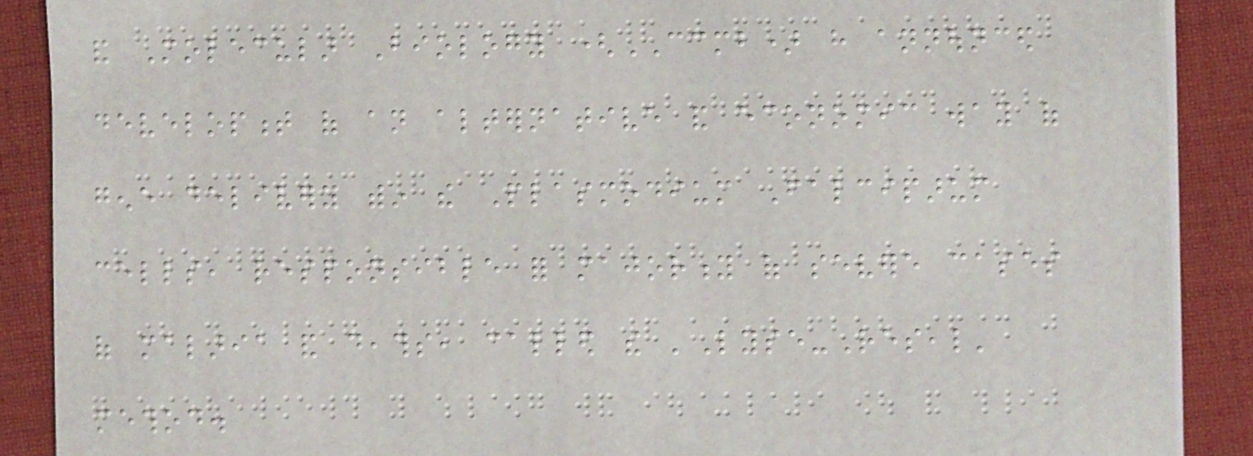and Molecular Biology (CCMB) have announced
development of an alternative and economic way of
gene delivery within the Plasmodium Falciparum
cells, responsible for majority of severe cases
of malaria and deaths, called the 'Lyse-Reseal'
method.
